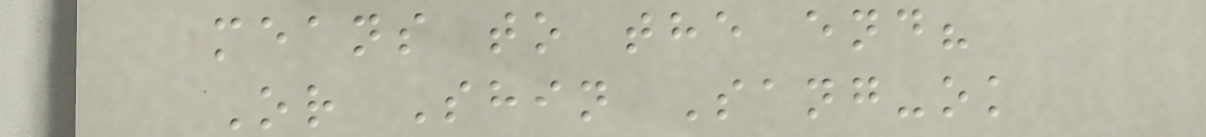means to the end?
Or Shin Sang-ok
